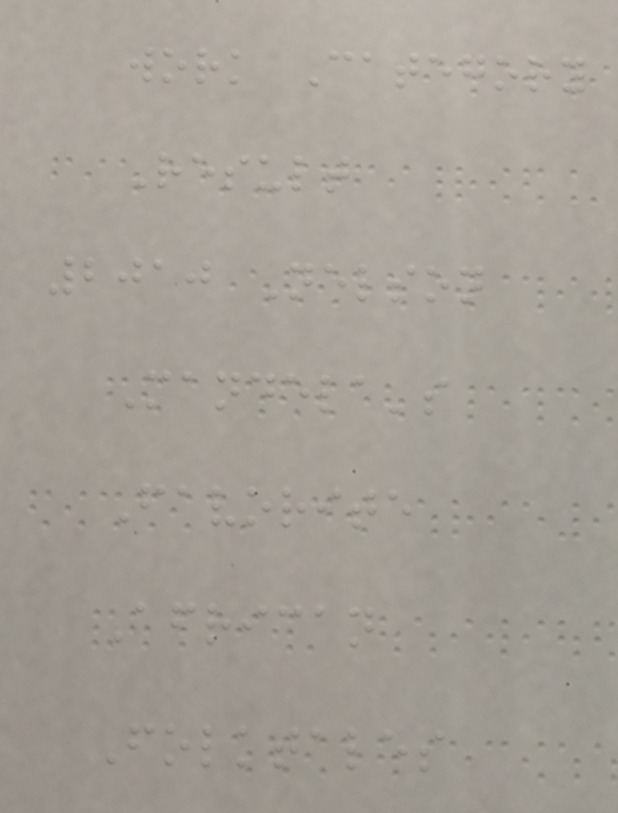work Category
Result
2010 Nelson
Mandela's
Favorite
African
Folktales
